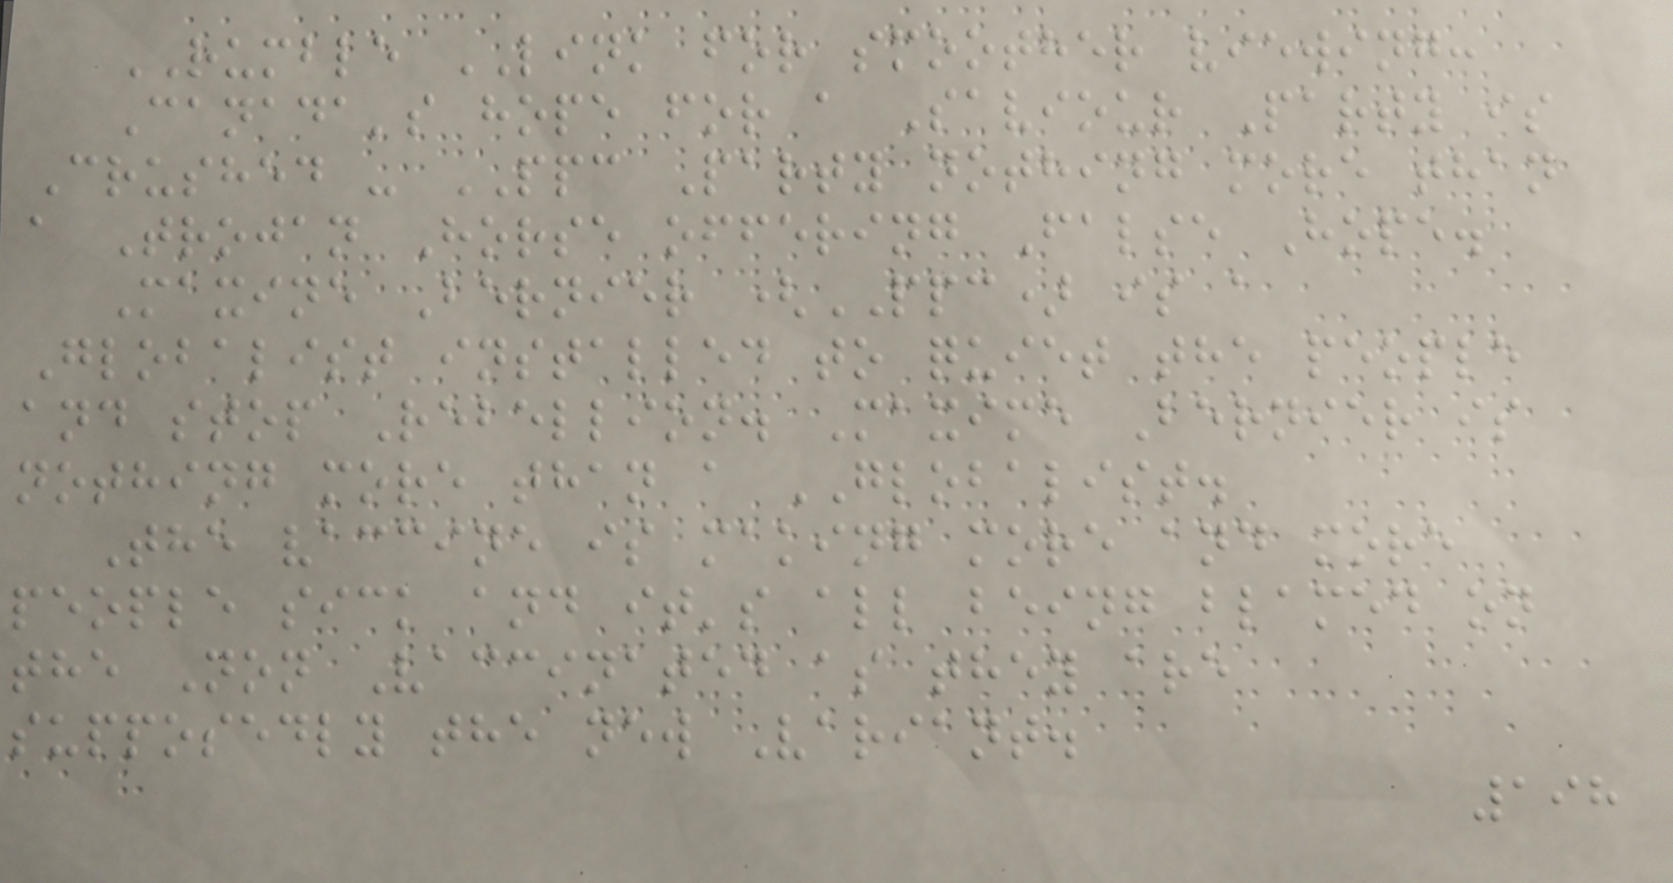RUMBLE LINK for smoother viewing:
Canada's hope for a Saviour Party is
Crushed - PPC Party nothing more than
a Trojan Horse offering False Hope.
Maxine Bernier (PPC) is a
Globalist installed to quiet the people
and stop Rebellion. Maxime Bernier is
nothing more than a GLOBALIST.
The vaccine is making more and more
people sick and it's all being blamed on
the Non Vaccinated as they are
supposedly the new Variant.
198
